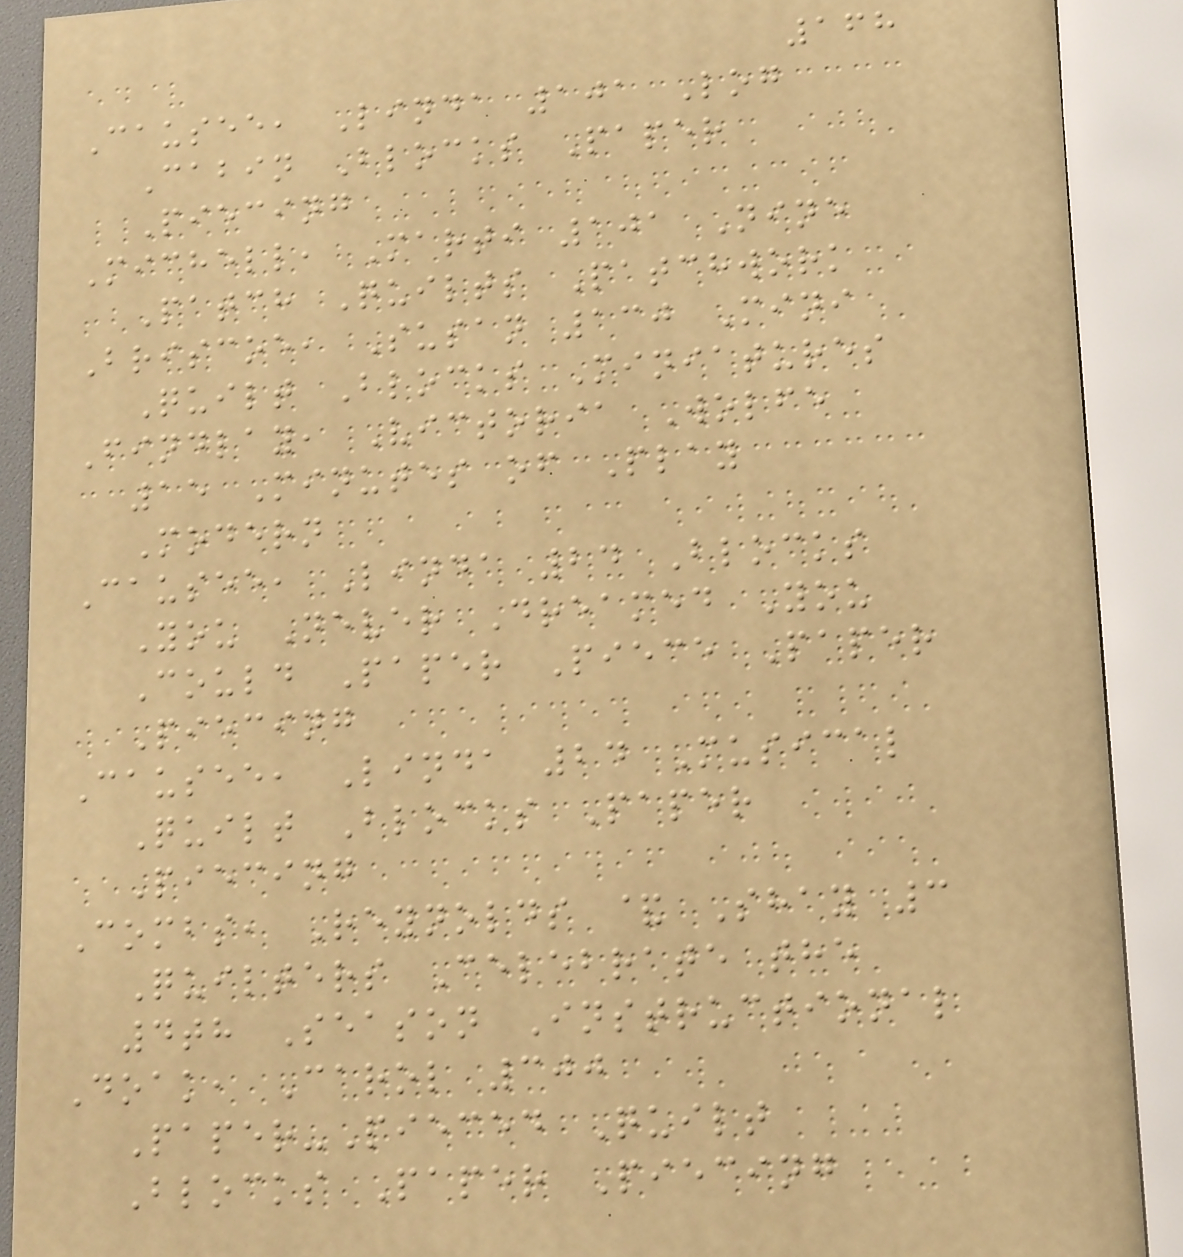168
Causee, Linda 101 Log
Cabin Blocks Paper
Piecing
Michell, Marti 101 Nine
Patch Quilts Patchwork
Briscoe, Susan 130 Mini
Quilt Blocks Miniatures
Findlay, Victoria Wolfe
15 Minutes of Play
Modern
Causee, Linda 24 Blocks
You Never Dreamed You
Could Paper Piece Paper
Piecing
Causee, Linda 24 Musical
Quilt Blocks Paper
Piecing
Combs, Reynolds & Shay 3
Quilters Celebrate the
4th Season Instructional
Doak, Carol 300
Paper-Pieced Quilt
Blocks Paper Piecing
